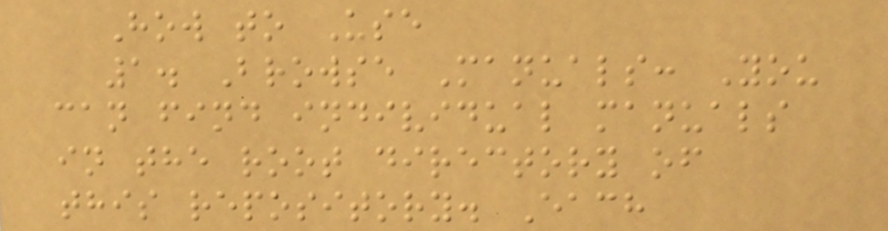How to Use
1. Browse Manuals: You
can find individual manuals
in the root directory of
this repository. Each
